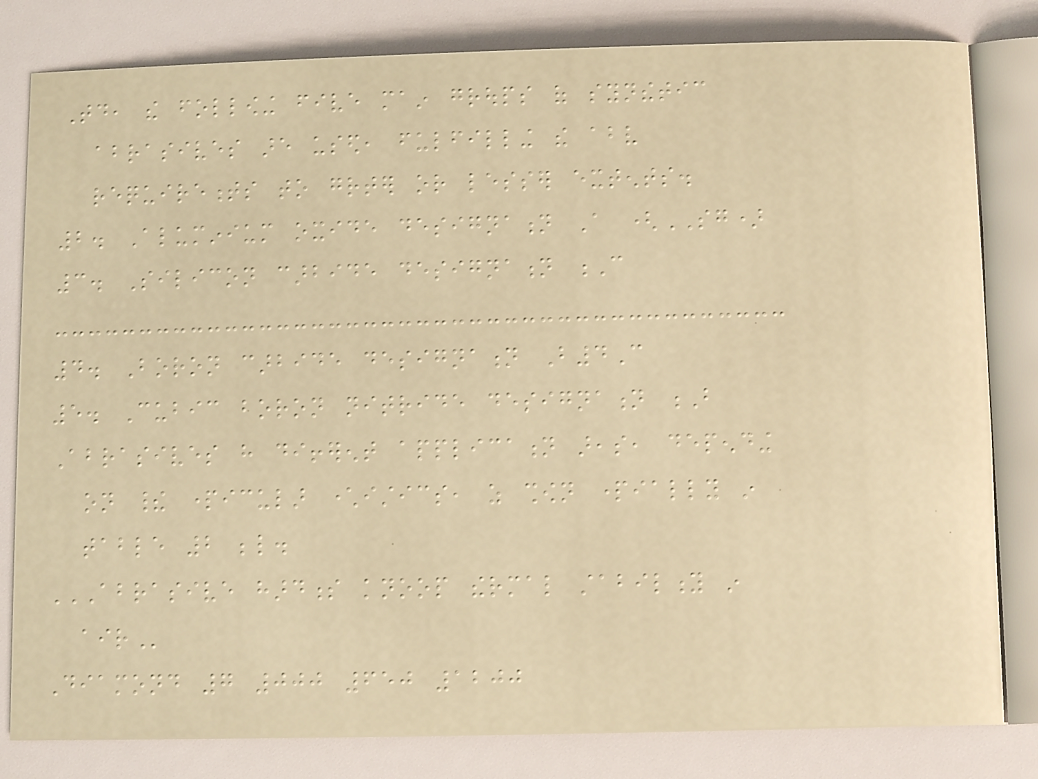Today, the following five main groups of synthetic
abrasives are used, fulfilling the above
requirements to greater or lesser extents.
2. Aluminium oxide designation A (SG)
3. Silicon carbide designation C
4. Boron carbide designation B4C
5. Cubic boron nitride designation B
Abrasives have different application areas, depending
on their particular characteristics, as shown partially in
table 2 below.
ABRASIVE HARDNESS KNOOP THERMAL STABILITY IN
AIR
Diamond 7 000 650 1200
